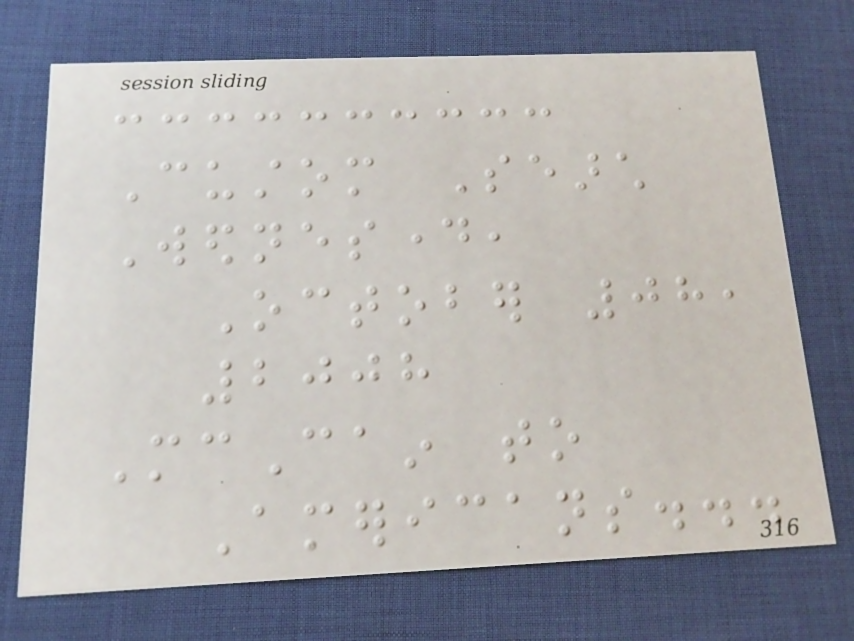Custom Search
Wednesday,
October 08,
2008
McCain to
Americans...
